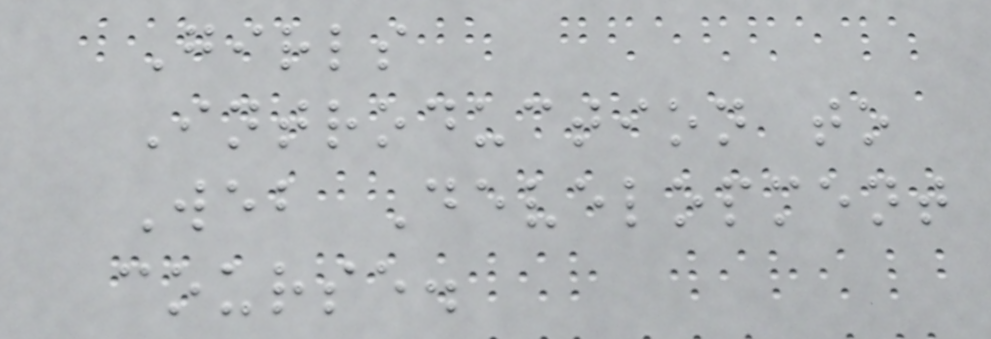Girls
Introduction to
Web Development
course.
